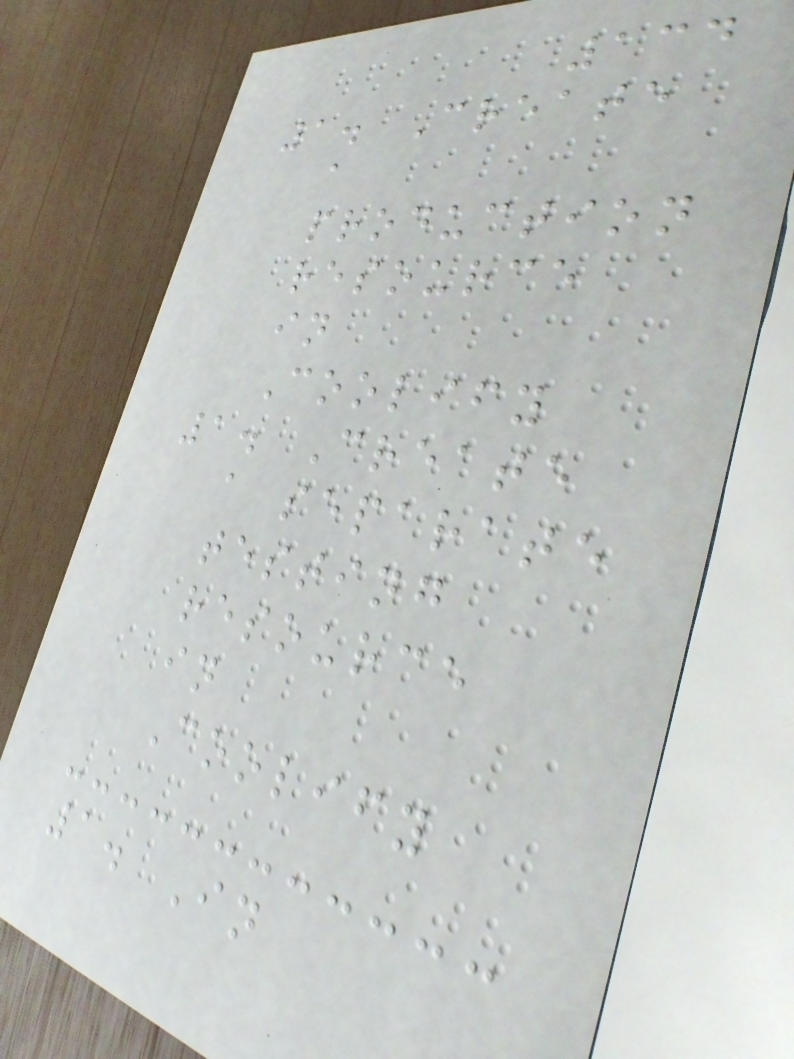134
1. Create
a
production
resource
in
Coolify
1. Create
a separate
testing
resource
in
Coolify
1. In
